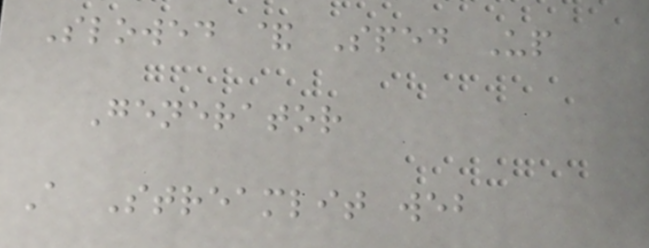Slowed & Sped Up
Generator
A Streamlit web
